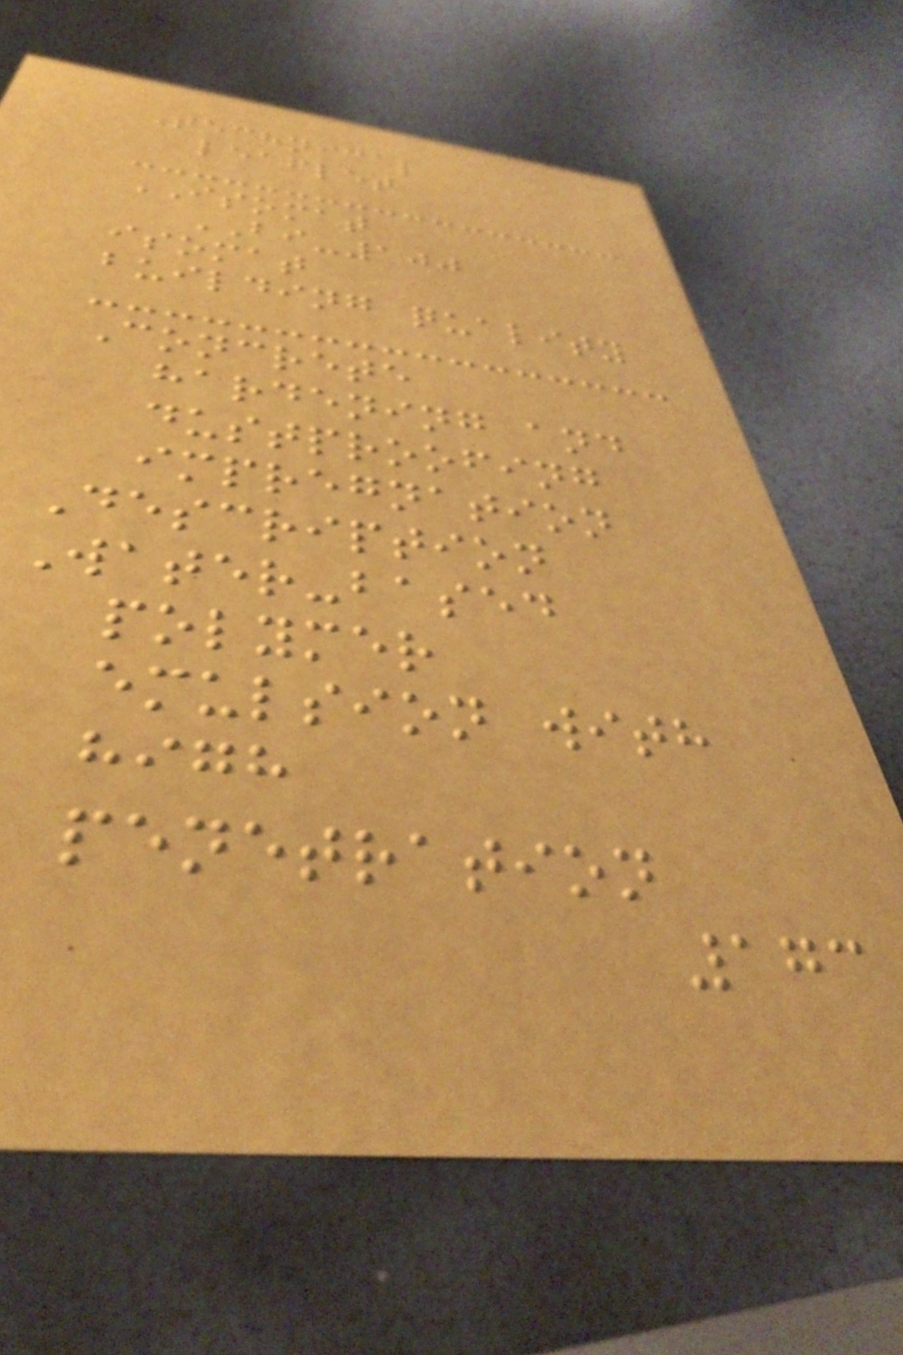Technical
leaflet
ISOMAT
BI-100
isomat
building quality
Concrete
hardening and
dustproofing
impregnation
Description
Water-based
polymer
emulsion with
high
penetration
173
